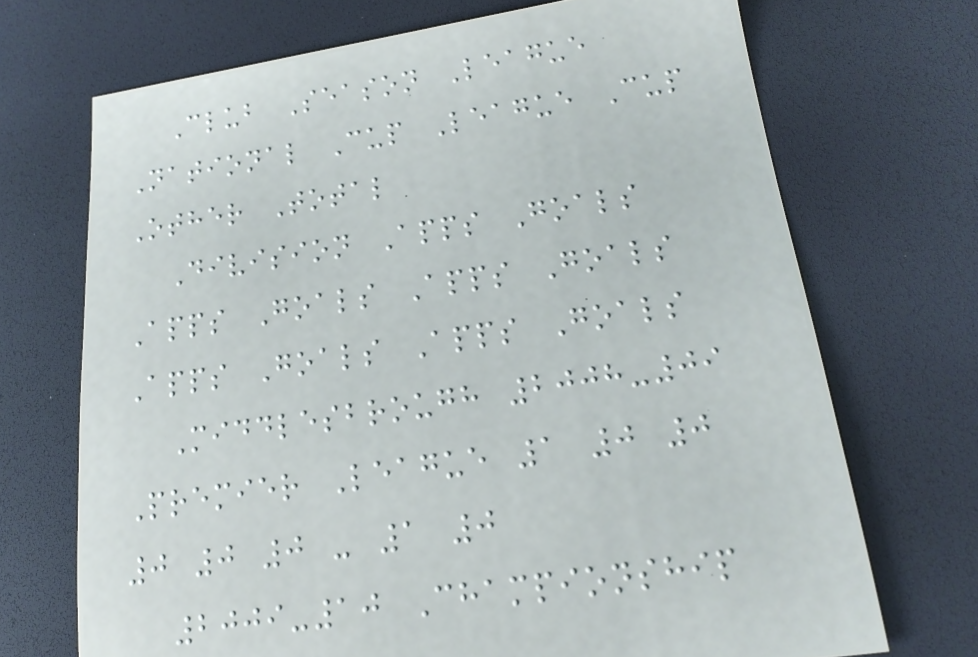Club Season League
National Cup League Cup
Other Total
Division Apps Goals
Apps Goals Apps Goals
Apps Goals Apps Goals
Middlesbrough 2008-09
Premier League 1 0 0
0 0 0 - 1 0
2009-10 Championship
